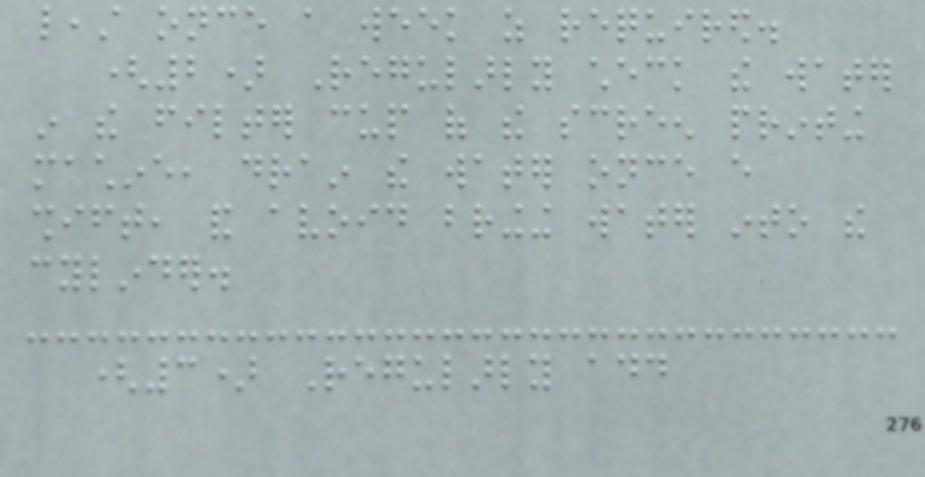least once a week as required.
(2) Regularly check the water
in the filter cup of the screen printing
machine, drain the water once every
shift, and avoid bringing water into the
cylinder.
(3) Regularly add
